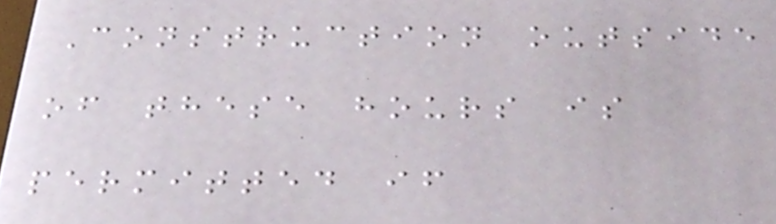Construction outside
of these hours is
permitted if
